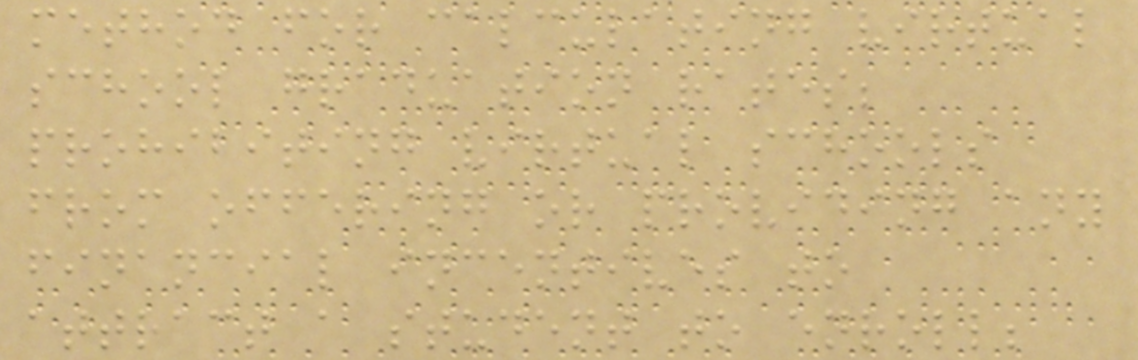method for calculating virtual
school graduation rates;
prohibiting virtual schools
from offering or providing any
financial incentives to
attract a student to enroll;
